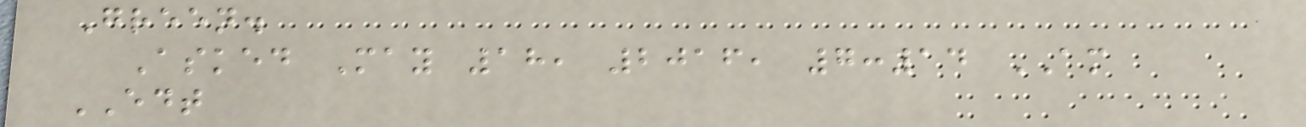Green.
Asked May 18, 2016, 7:14 AM
EDT
